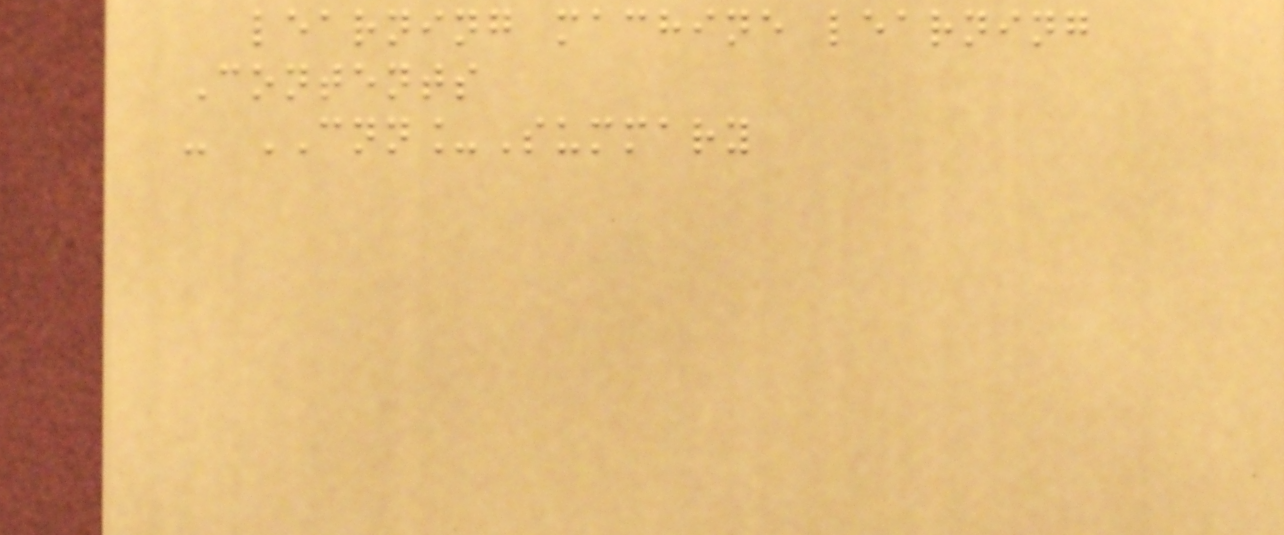learning machine learning
Contents
- CNN_Summary
